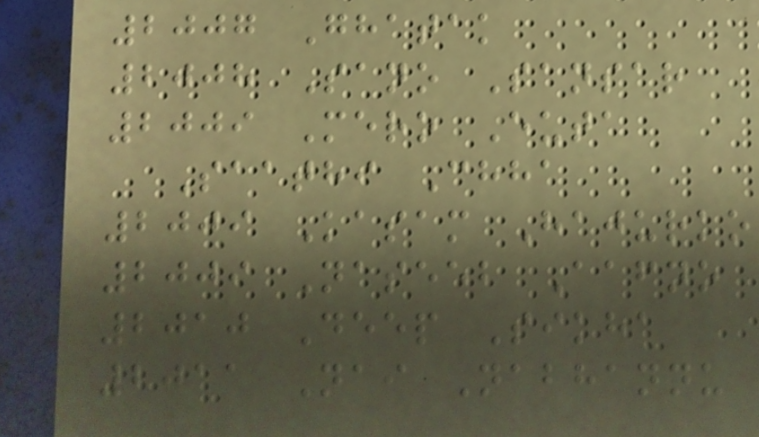2007 Ghatak
2008 Sano Sansar
2009 Mero Euta
Saathi Chha
2009 Kasam Hajurko
2009 Naseeb Aafno
2010 Deep Sikha
2011 Nai Nabhannu
